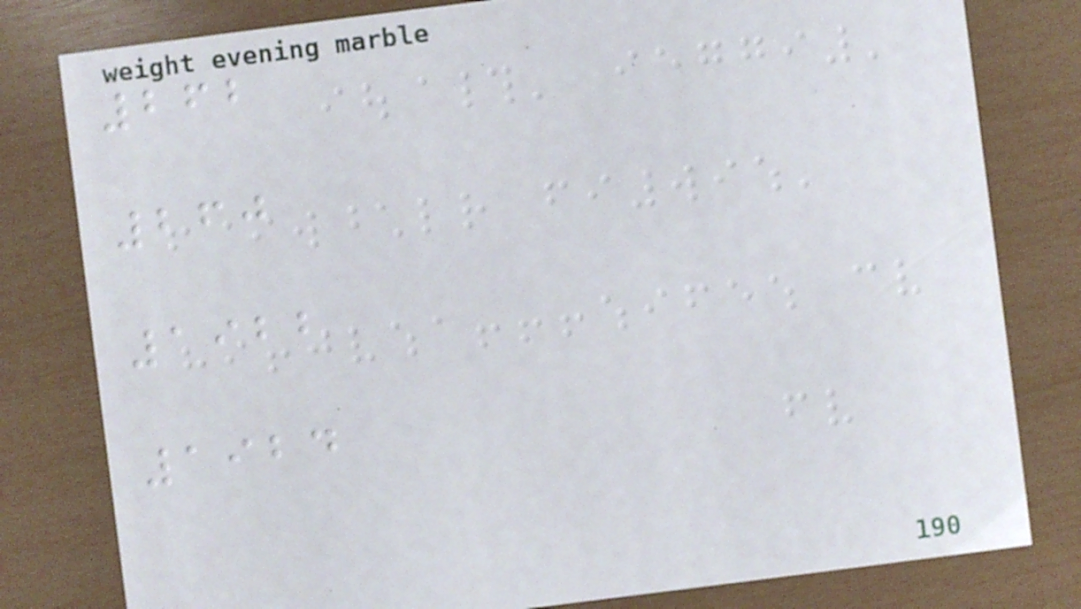262
260
1922
1924
